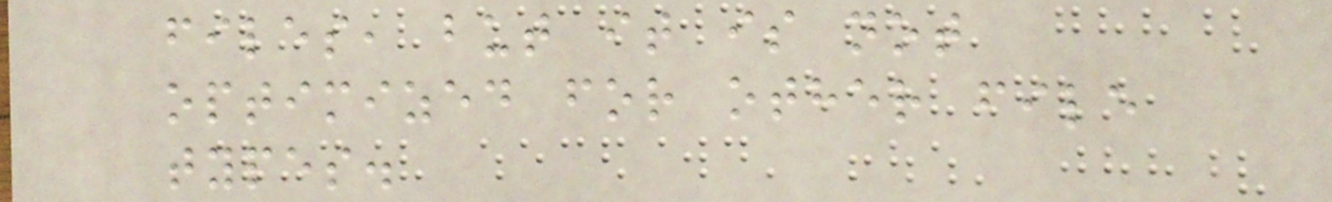files, but it is not
optimized for other file
types.
